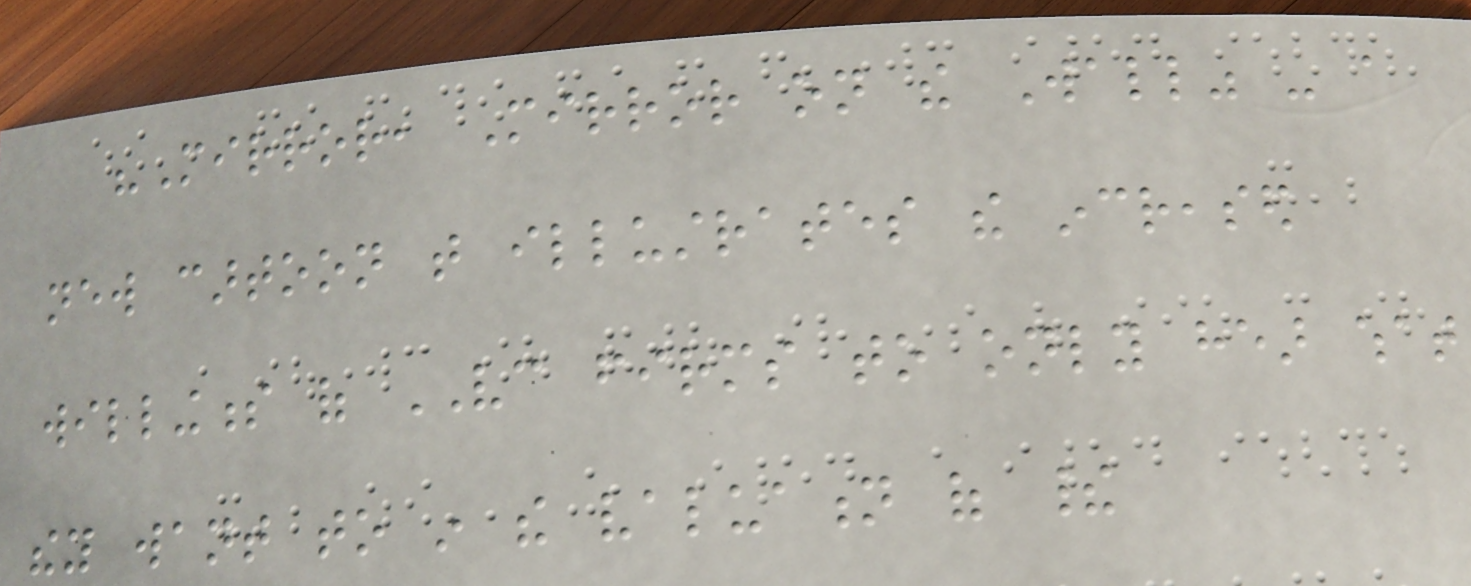"Mirror, Mirror on the Wall" - a
new cartoon that illustrates the increased
willingness of VC firms to only hear what
they want to in the valuation of their
